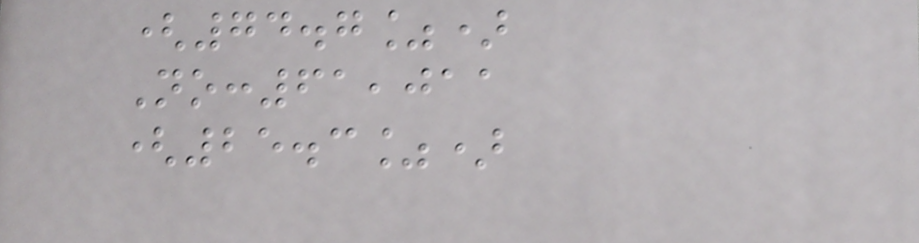(74.7%)
No:61,011
(25.3%)
